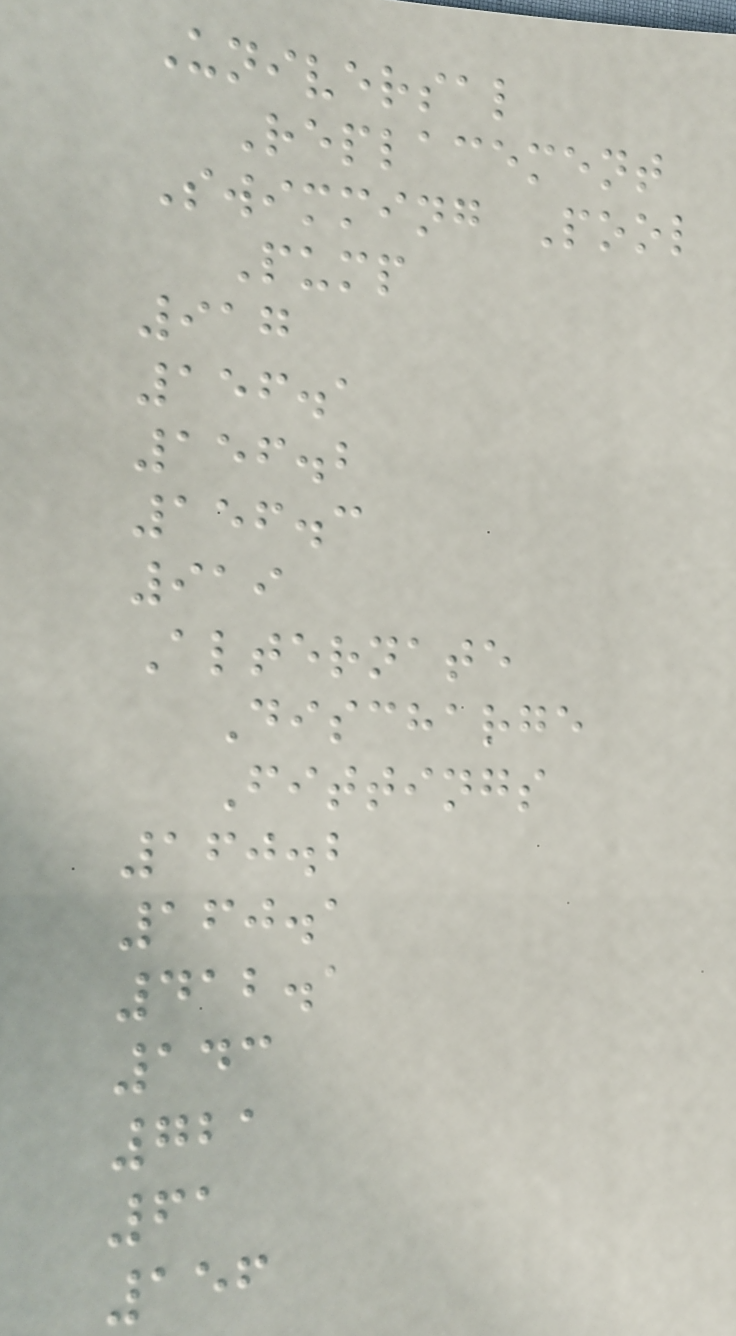Universal
Replacement
Swimming Pool
Pump
917
156.1
156.2
156.3
919
Alternate
Discharge
Fittings
160.2
160.1
412.1
143
721
61
156
